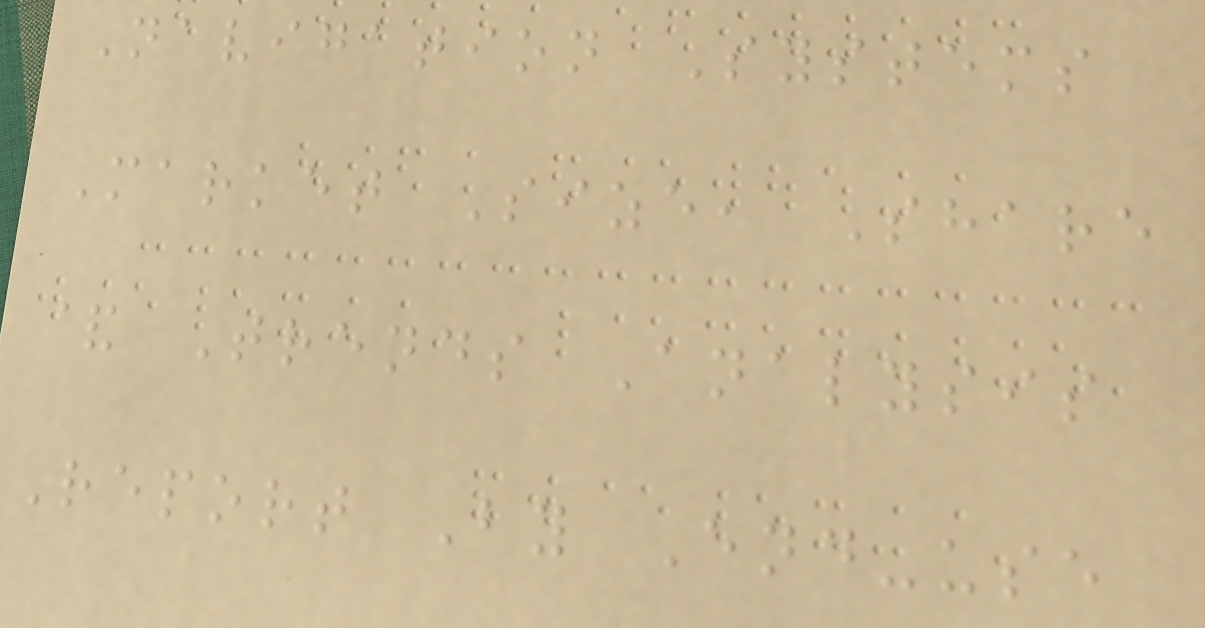Navigation Systems
Market Size, Share
& Trends Analysis
Report By End-use
